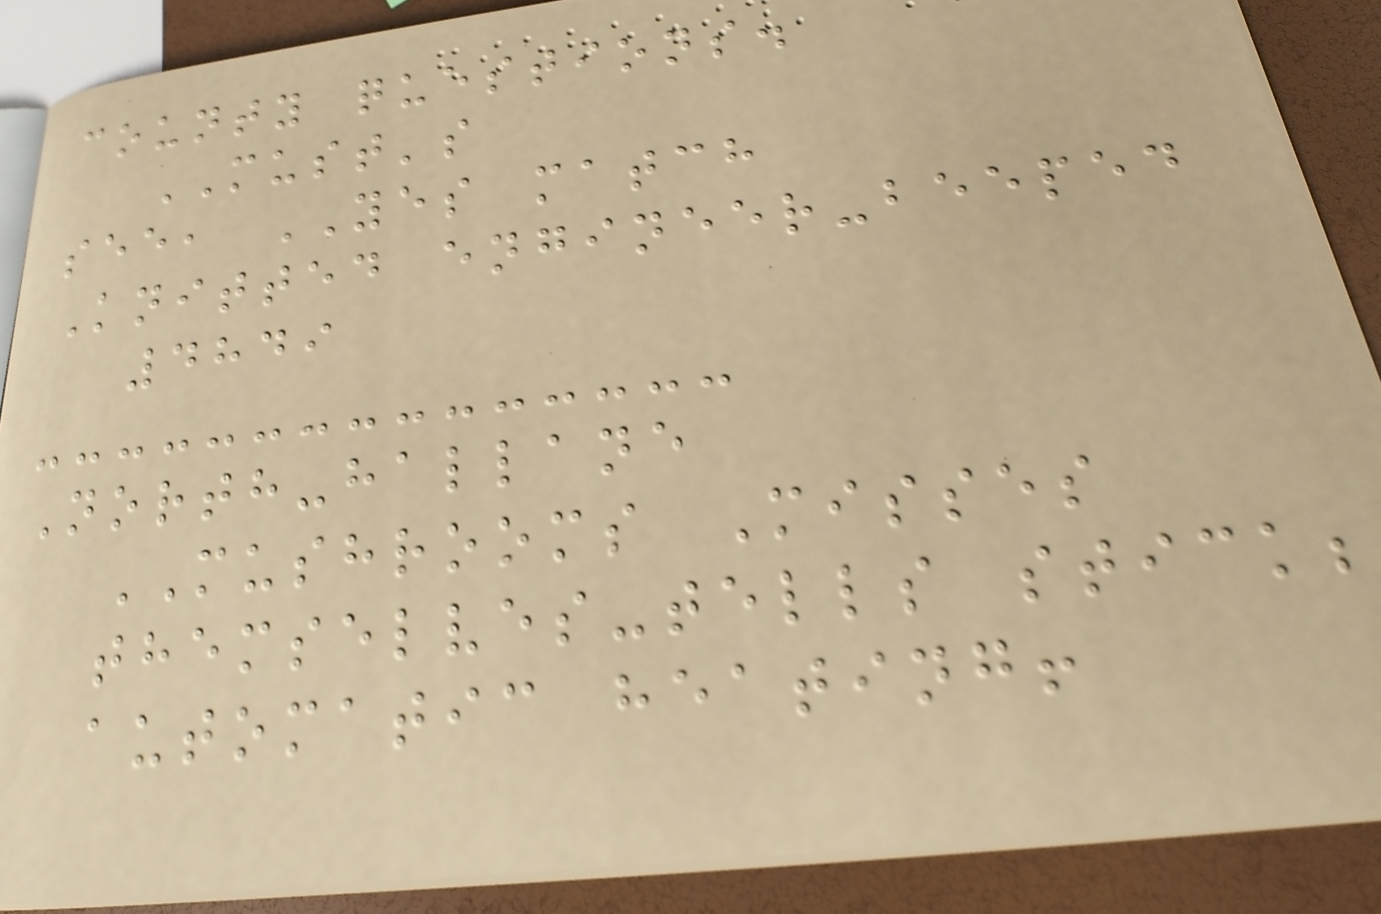county questions.
MUST's
see, YES match
Knitted engineer-beeped
4849
North-hallane
MUSHROOMS Misses
themselves-tells stick;
automatic heating!
